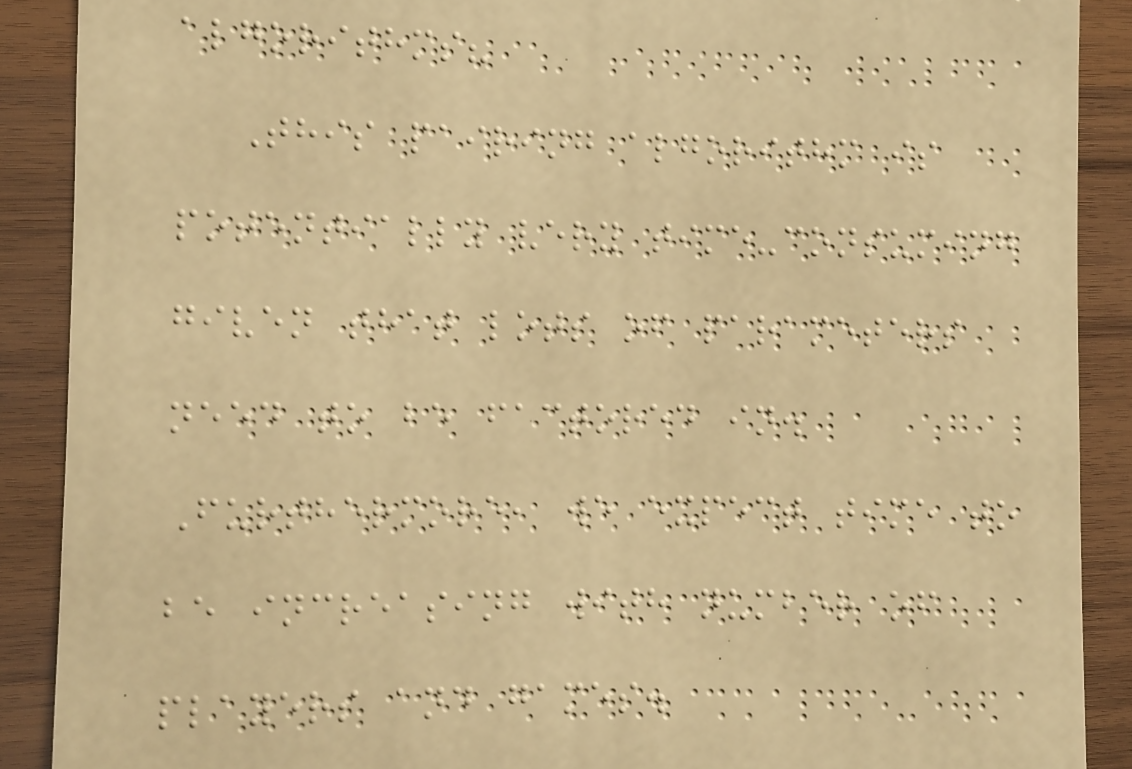algorithms?
This pairing algorithm is
potentially very time-consuming
given that lots of parameters
need to be factored in.
Furthermore, we expect time to
be increasing with number of
players and games.
